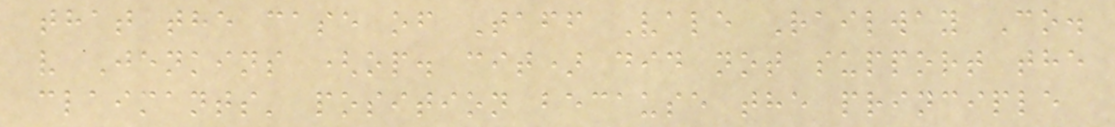that the case of Taff Vale Railway Co.
v Jenkins (op. cit) did not support the
claimants' position because the principle
